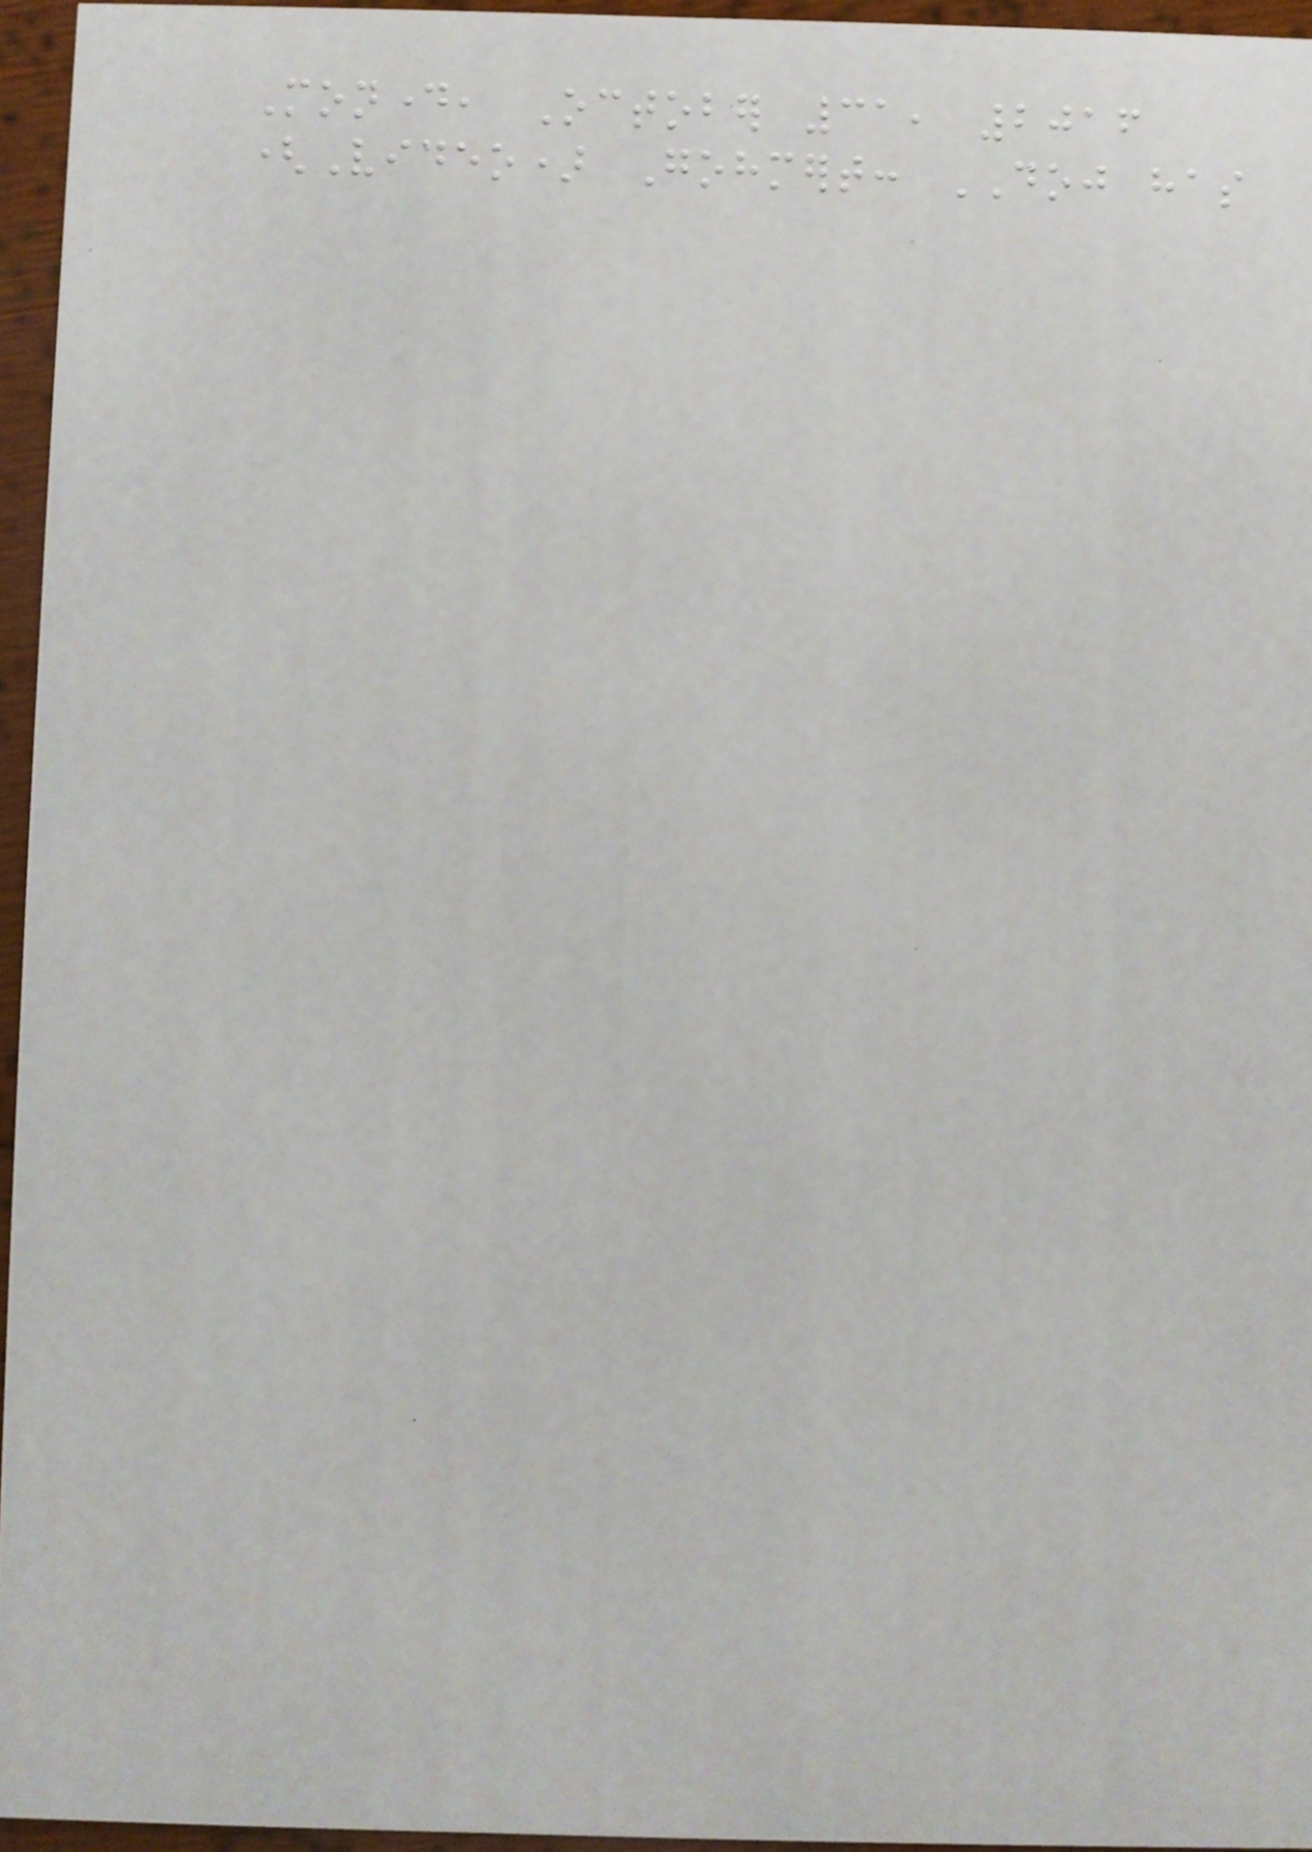Monday, October 31, 2016
(Video) Gohmert: DOJ has
